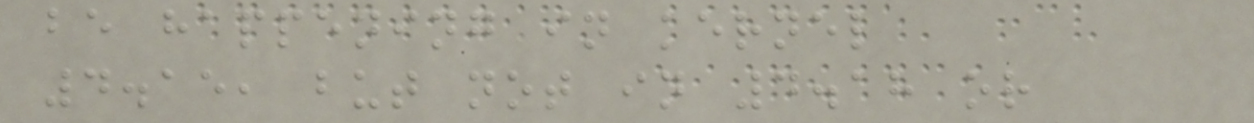be happening in kernel
4.15, but not in 4.18 or
